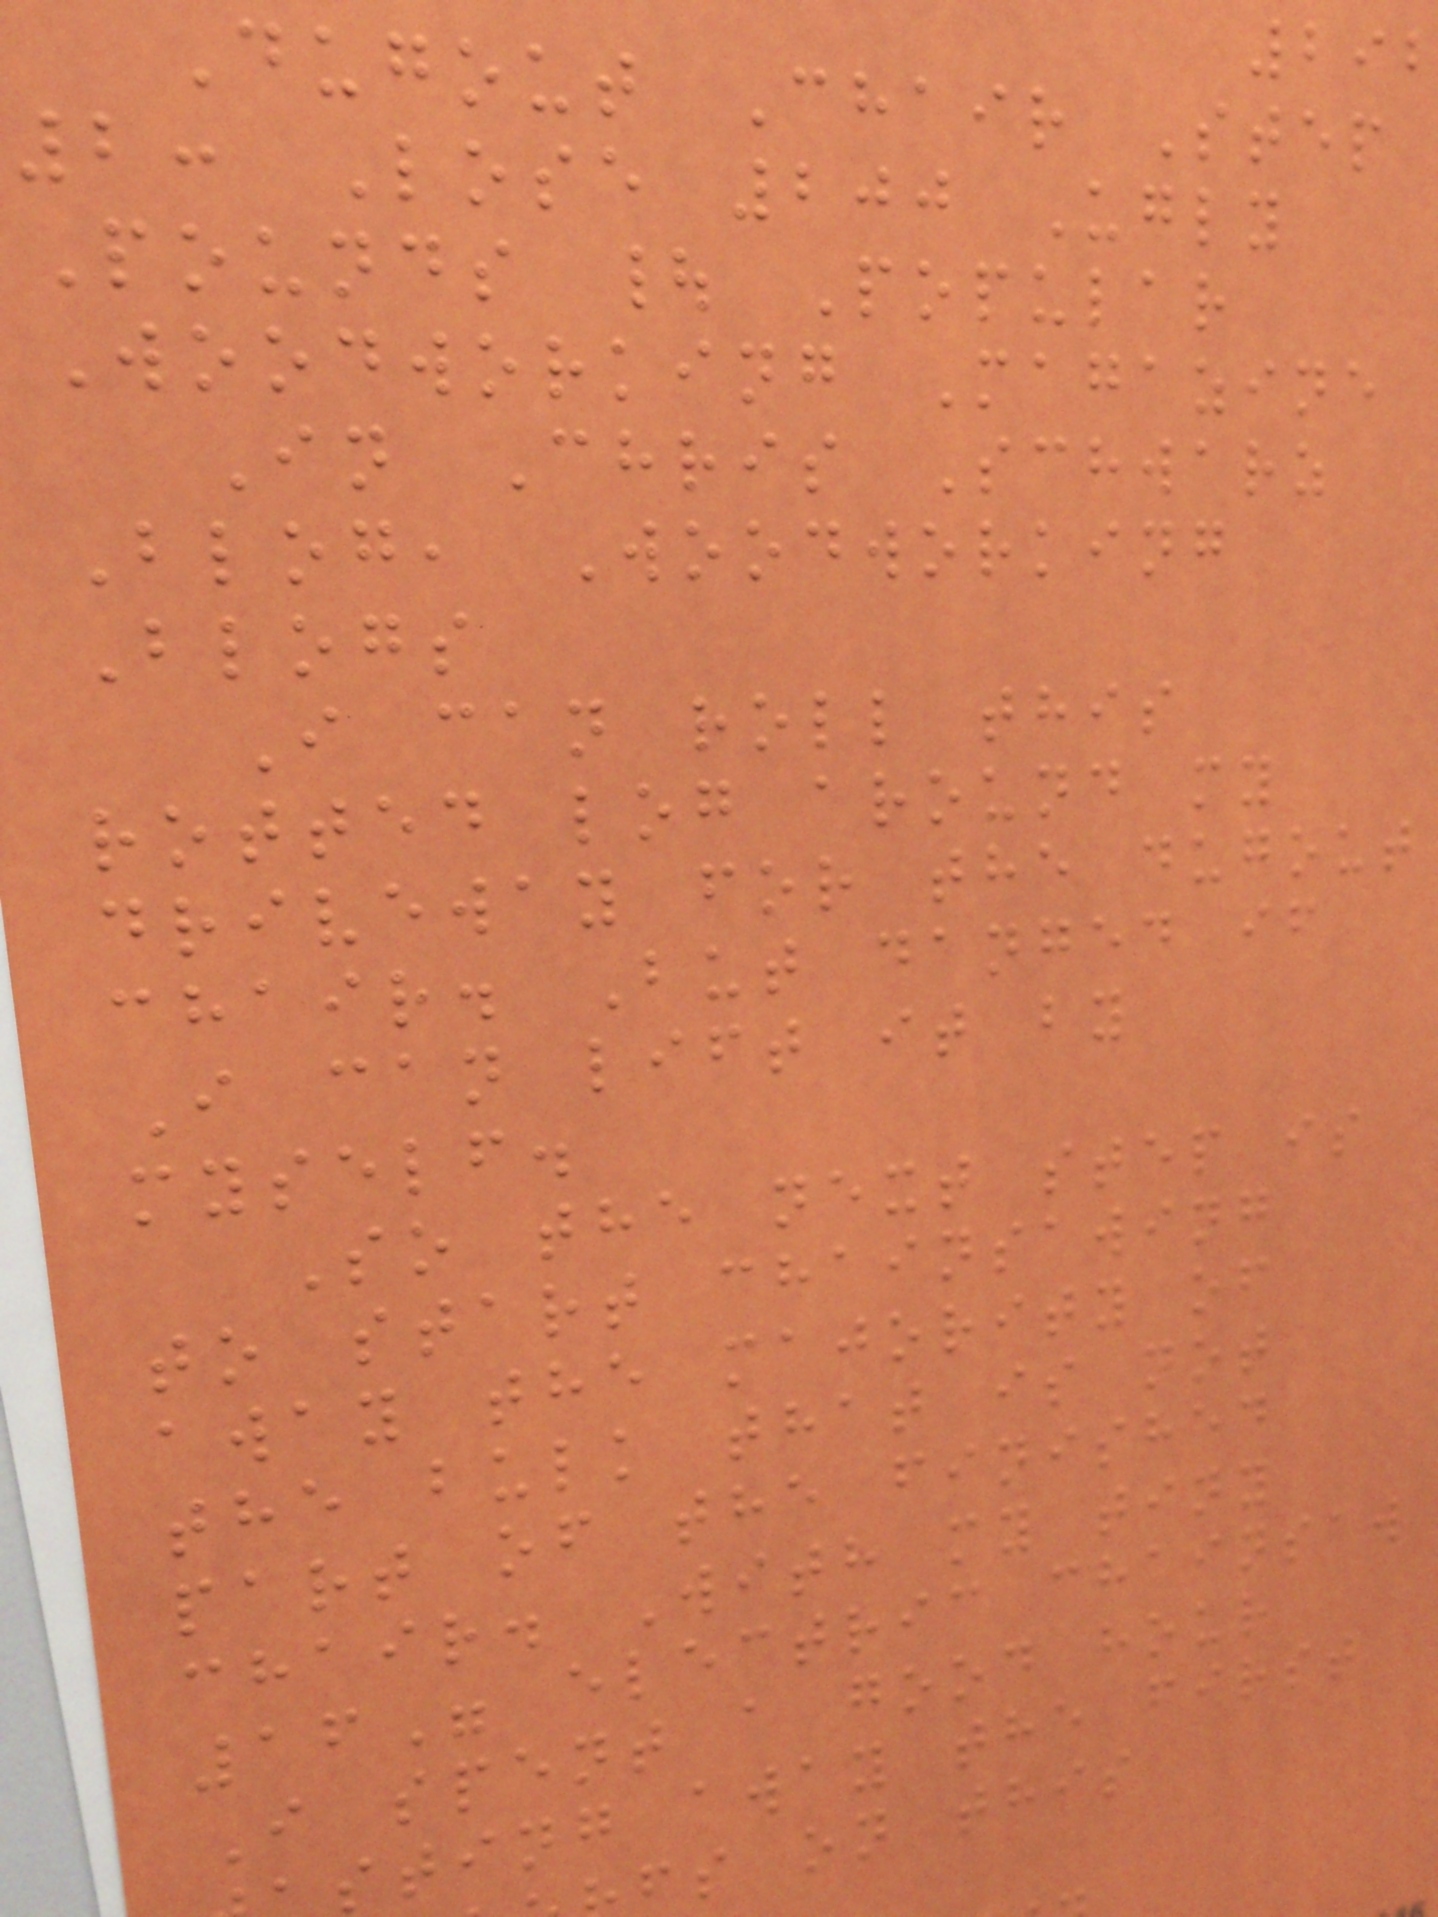292
Dugout Chair Step
2: Lose 200 Ugly
Pounds | Popular
Woodworking Magazine
In Chris Schwarz
Blog, Woodworking
Blogs
I can roll this
rotted log around my
driveway for the dugout
chair. But danged if
I can lift it by
myself.
So the next step is
to start chainsawing
away the majority of
the bulk that is not
part of the finished
chair. With my tiny
16" electric chainsaw
I spent a good hour
sting away the first
fs on this
